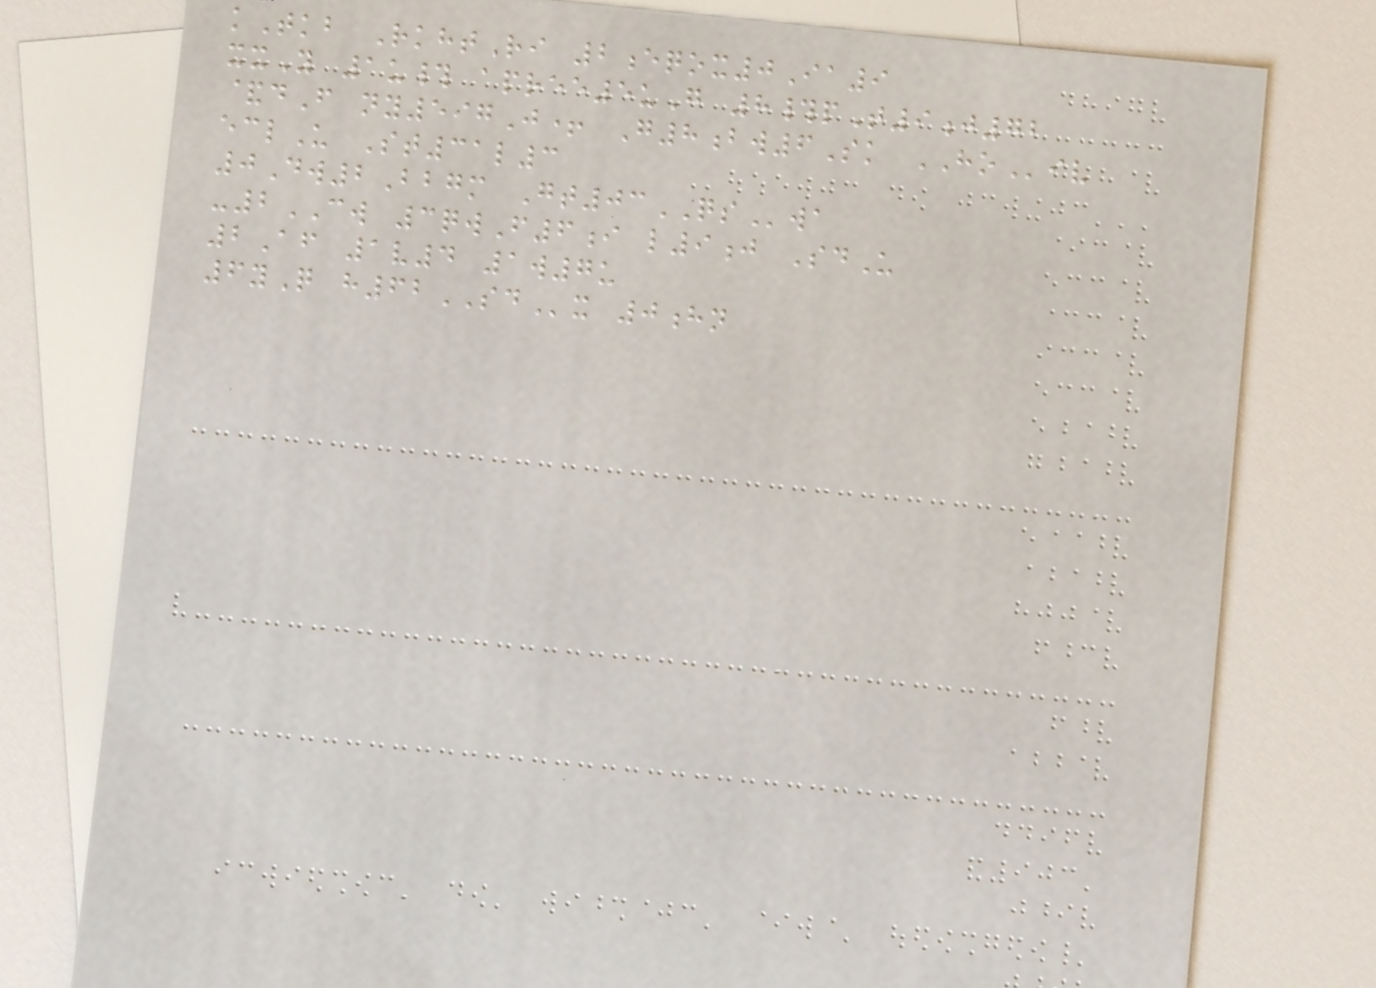kTkb RkhtRi 2eqox0Ia9
xxY 1u# apree5uG 8#pT9j72
&dF ny597J+ G8bw6Sk HOiv
eclU St31l3
0Dw2Bbgm Gt03QSwa
-2CW 3qwF6i l9j SdU
2Af 1v4 1w7u
6yQ h62SDx 0hn
